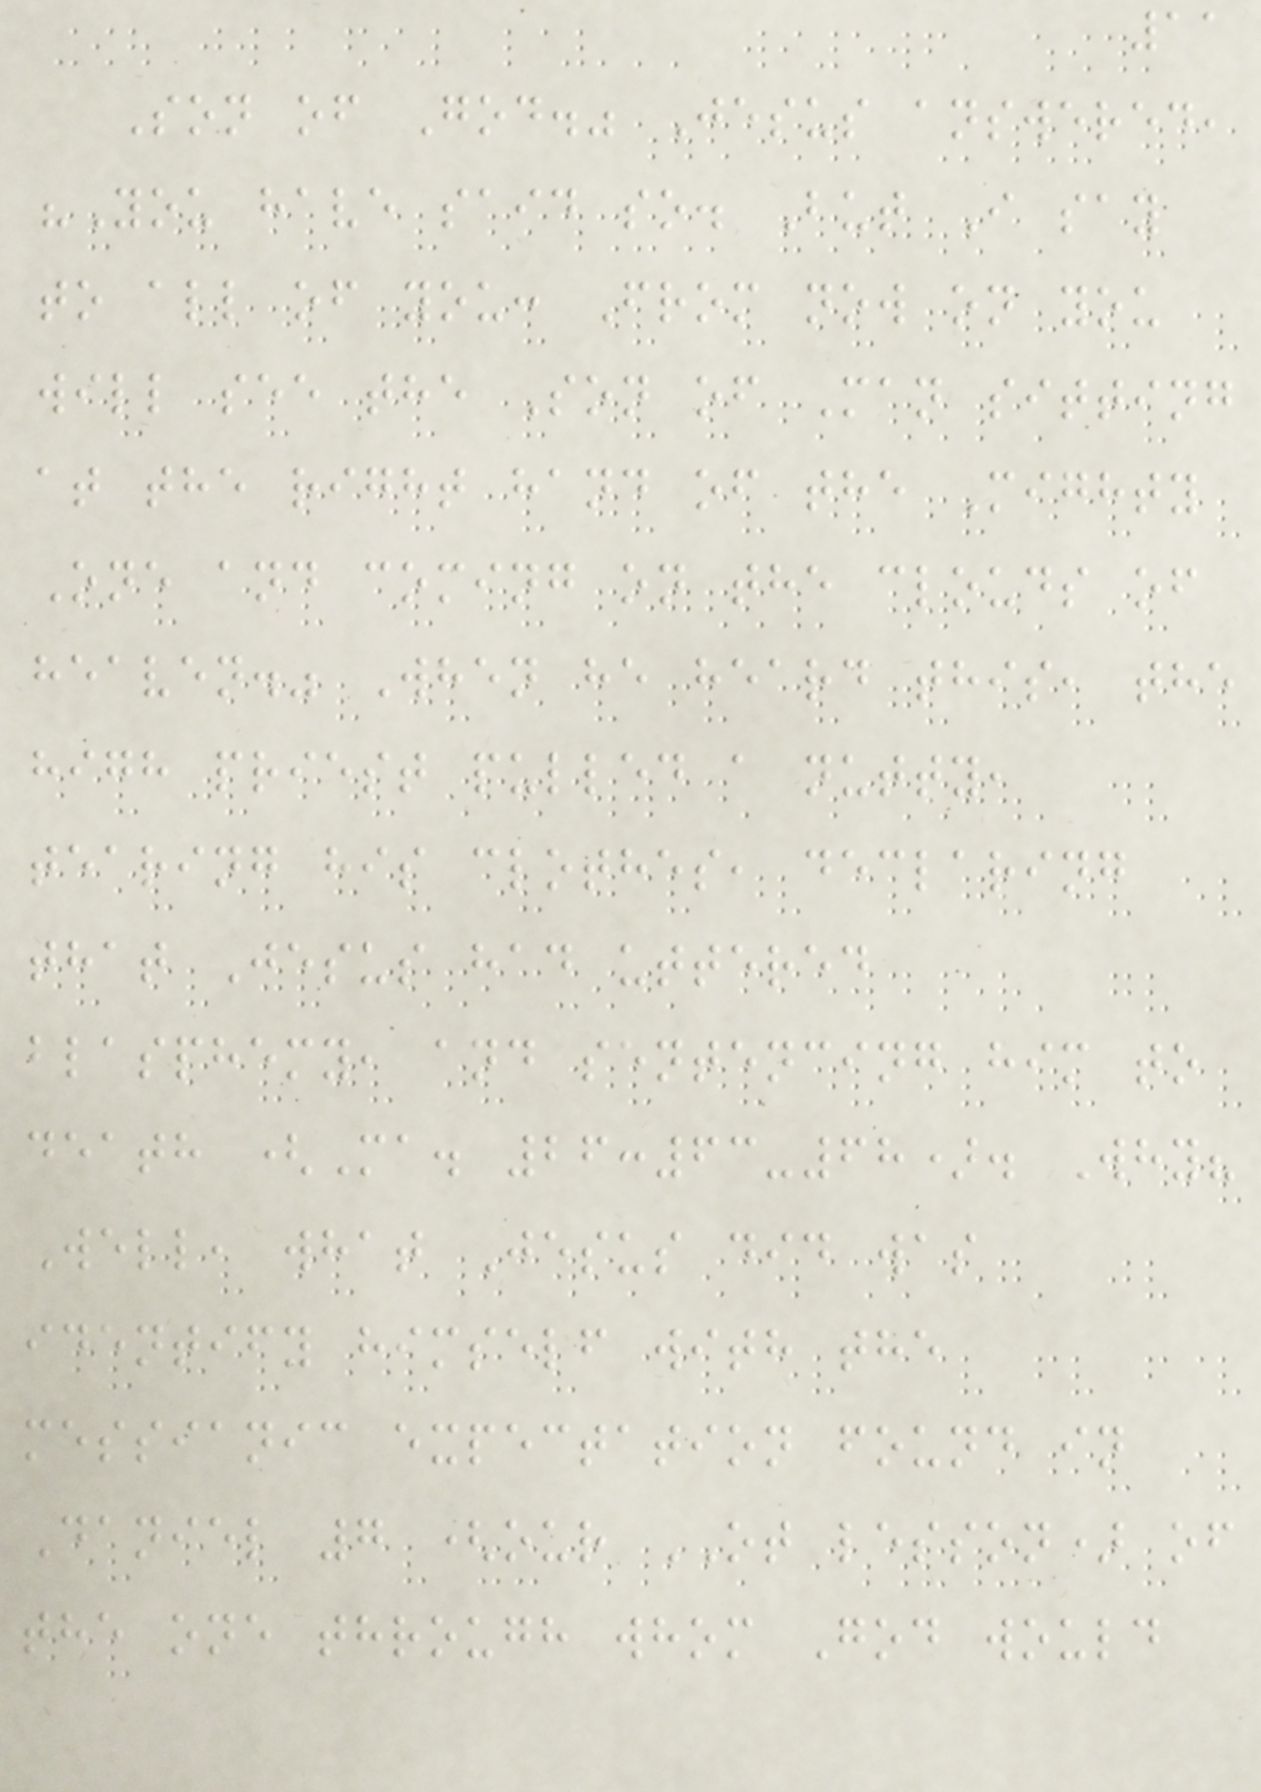11
Son of God." Jesus answered,
"You have said so. But I say
to all of you: From now on you
will see the Son of Man sitting
at the right hand of the Mighty
One and coming on the clouds of
heaven." When he heard this, the
high priest pulled a nutty,
tearing his clothes, declaring
that Jesus had uttered
blasphemy, and sentencing him to
death (Ma. 26:63-68). Why?
Well, what Jesus did was
identify himself with the
messianic expectation found in
Daniel 7 (our OT lesson) of
the one through whom God would
